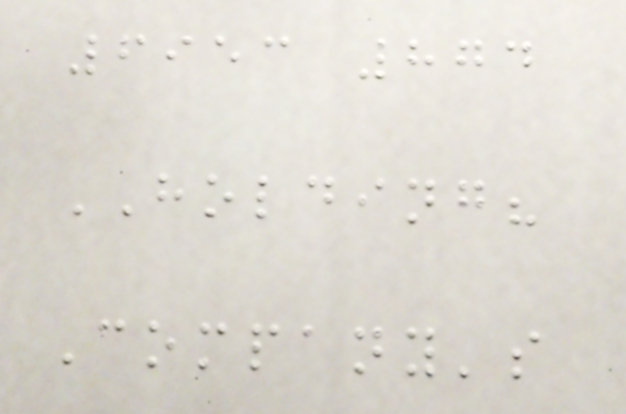6953 874
HOLDING?
Company's
